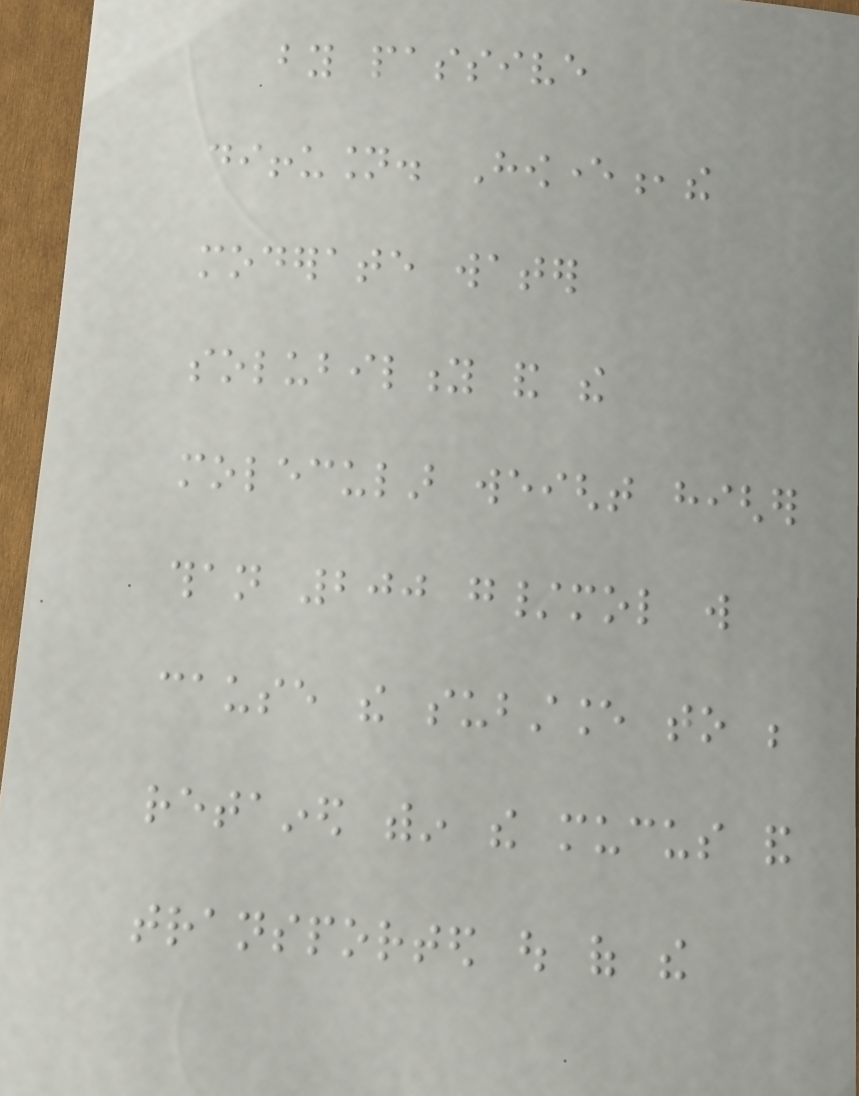by passive
diffusion. However,the
moderate water
solubility and the
molecular weight higher
than 200 g/mol will
cause the substance to be
retained within the mucus and
transported out of the
